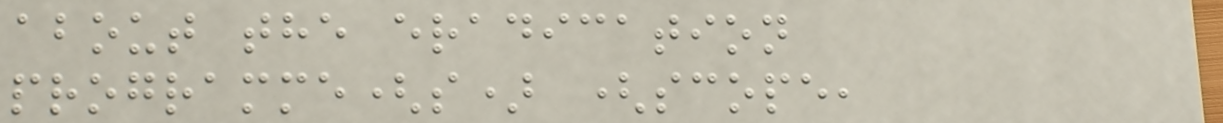about the eradication
programme(s) (scope,
